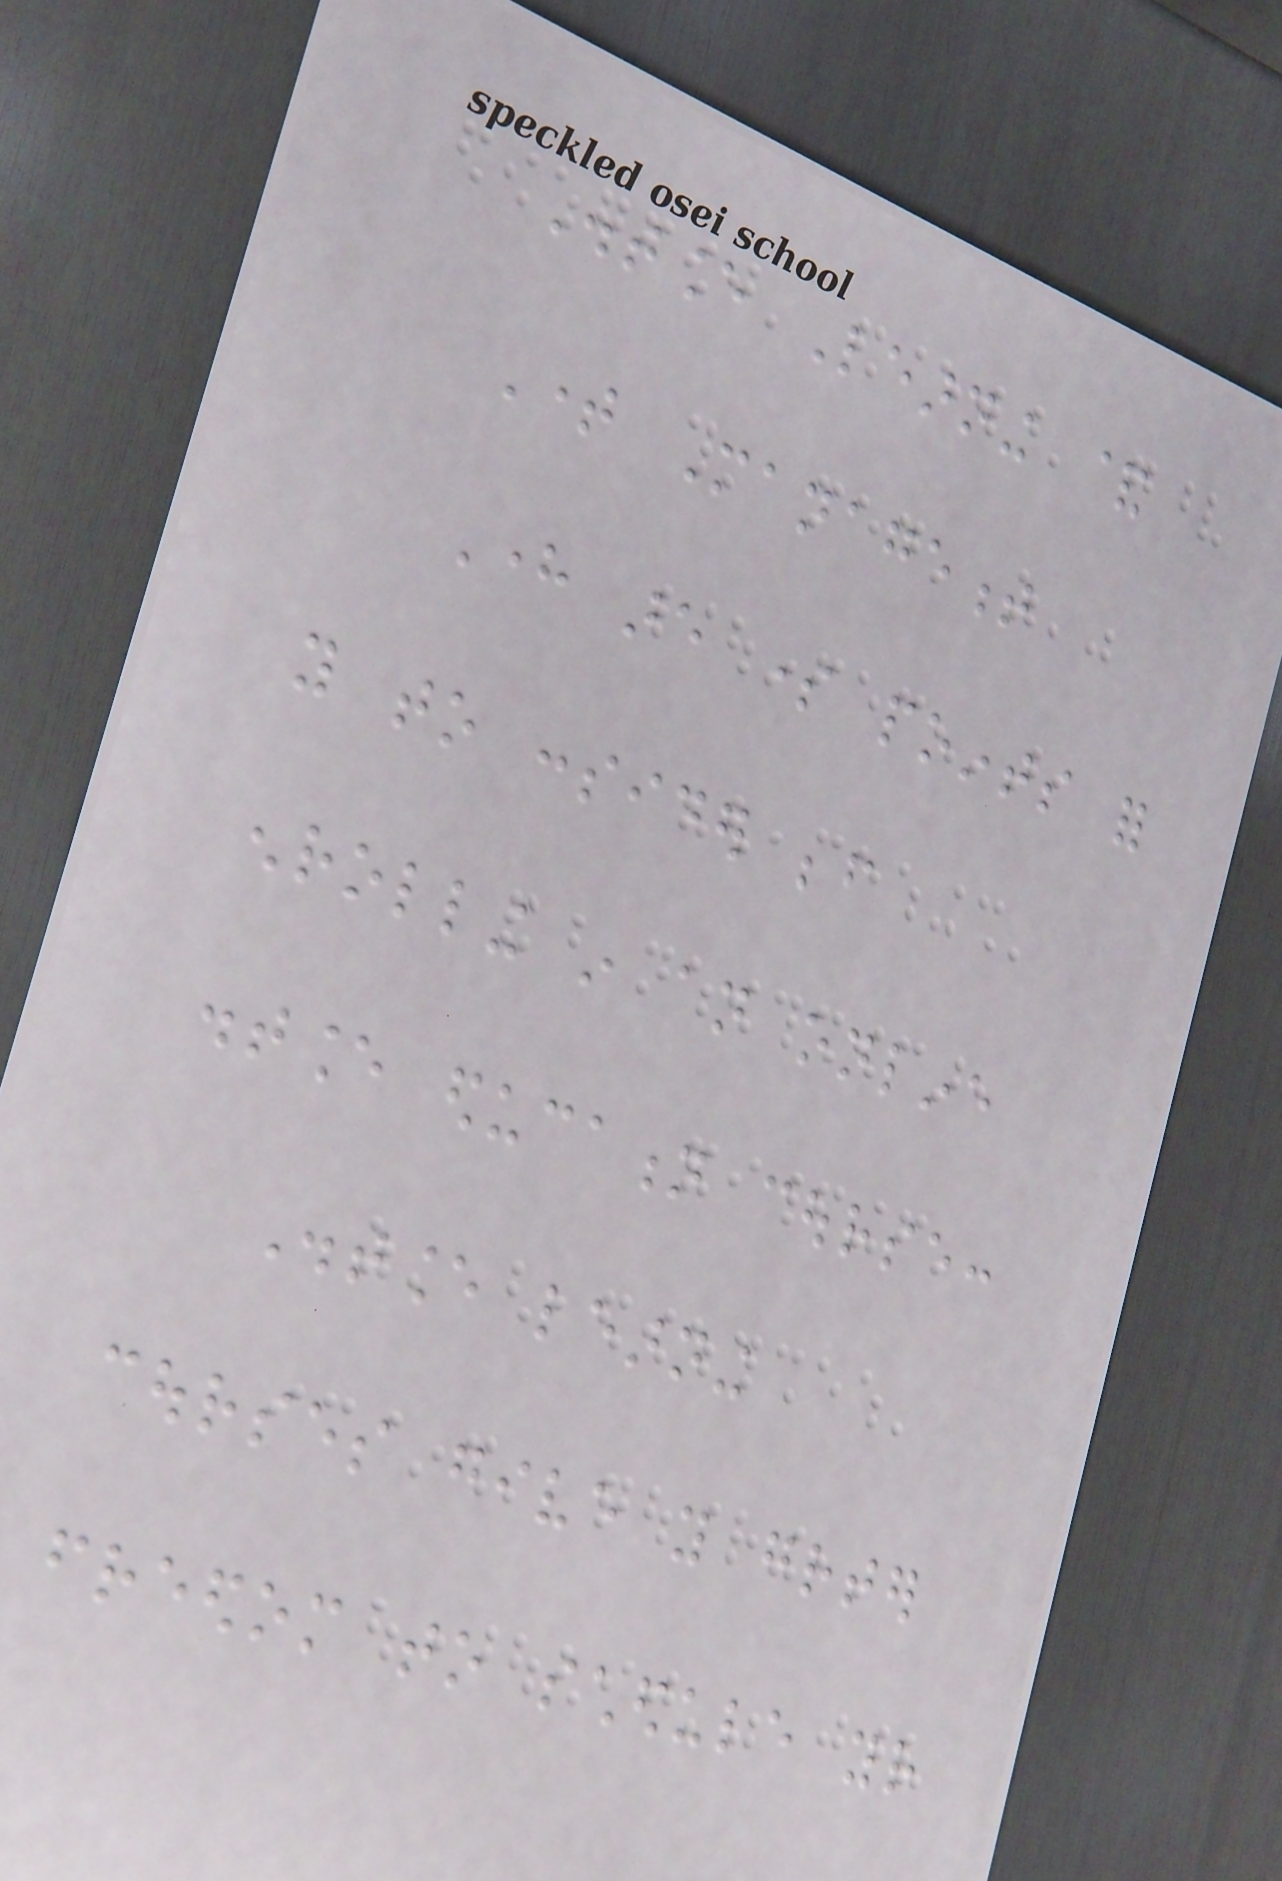Distance Learning &
Time Management
Here are some points for
you to consider before
enrolling in an online
distance education course:
Distance learning
courses give you greater
freedom to schedule your
